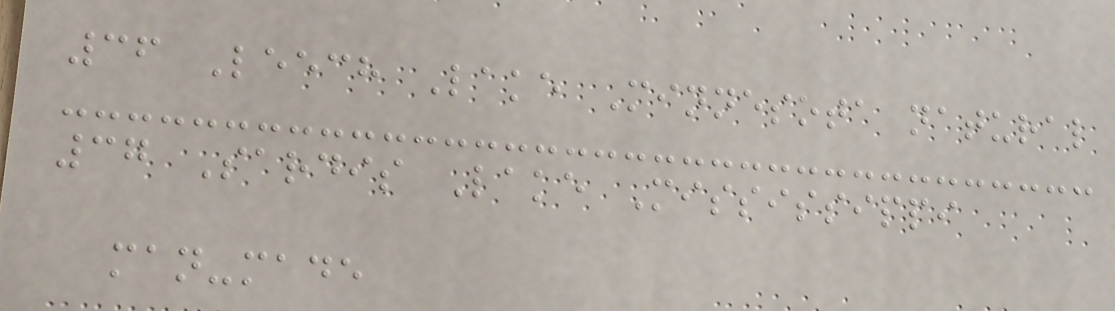36 Leech Lake Minnesota natural
37 Sardis Lake Mississippi
man-made
